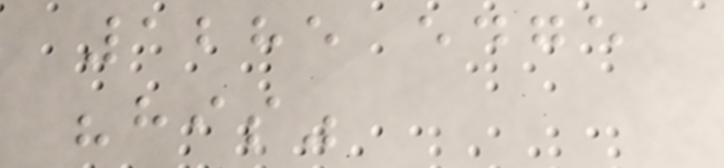1285 edge
"his"
